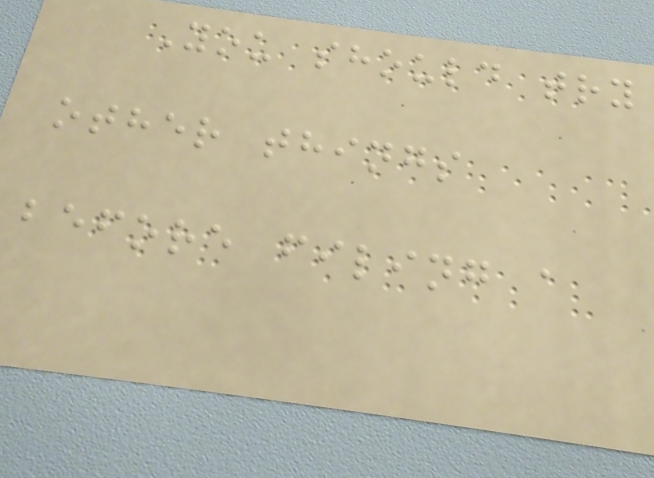You should try
other things
before filing a
